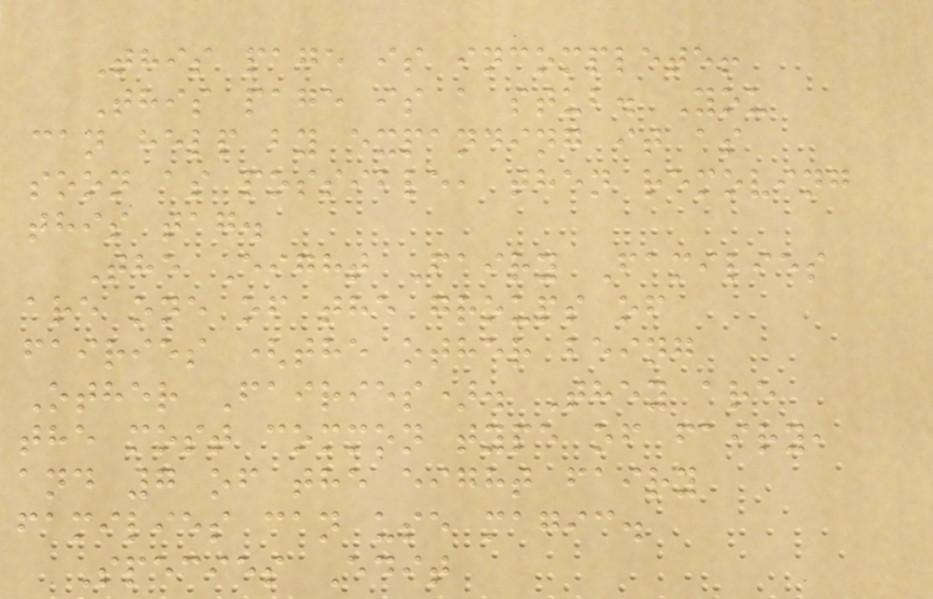This page is incomplete!
This page is a stub. You
can help by expanding it as
soon as possible, then removing
this tag.
The Eight Fairy Families
are one of the groups of
fairies (the other being
Other Fairies). They are
the most common type of fairy,
and 7 of the eight fairy
families can use magic.
Species Edit
